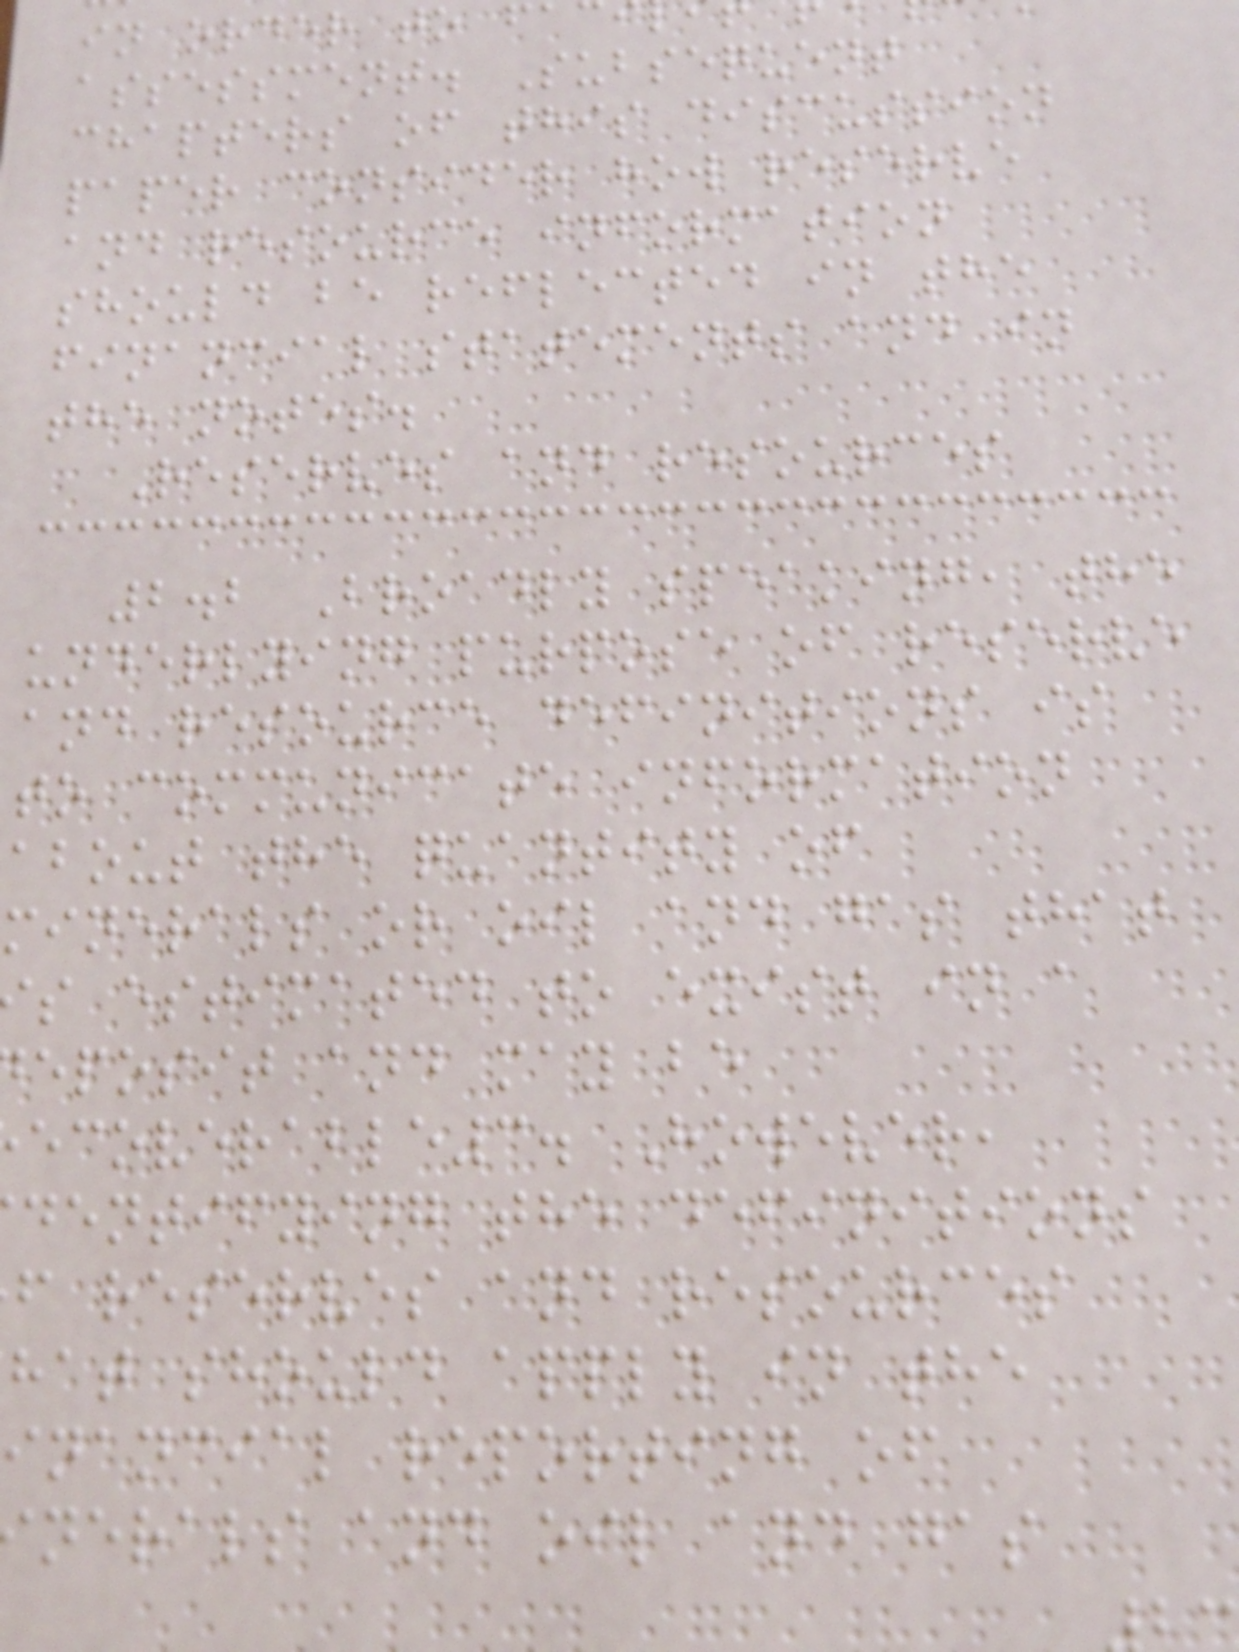in order to f
assessment. Subsequent
chapters of this discussion
paper consider how reserve
and resource information
should be reflected in the
financial statements and in
the notes.
Reserves and resources
2.2 Broadly speaking, the
underlying purpose of reserve
and resource definitions is
to communicate information
about the quantity of
minerals or oil and gas that
s estimated to exist in a
eposit and may be
ecoverable3. However,
dentifying the definitions
f reserves and resources
hat should apply in the
inancial reporting of
nerals and oil and gas
